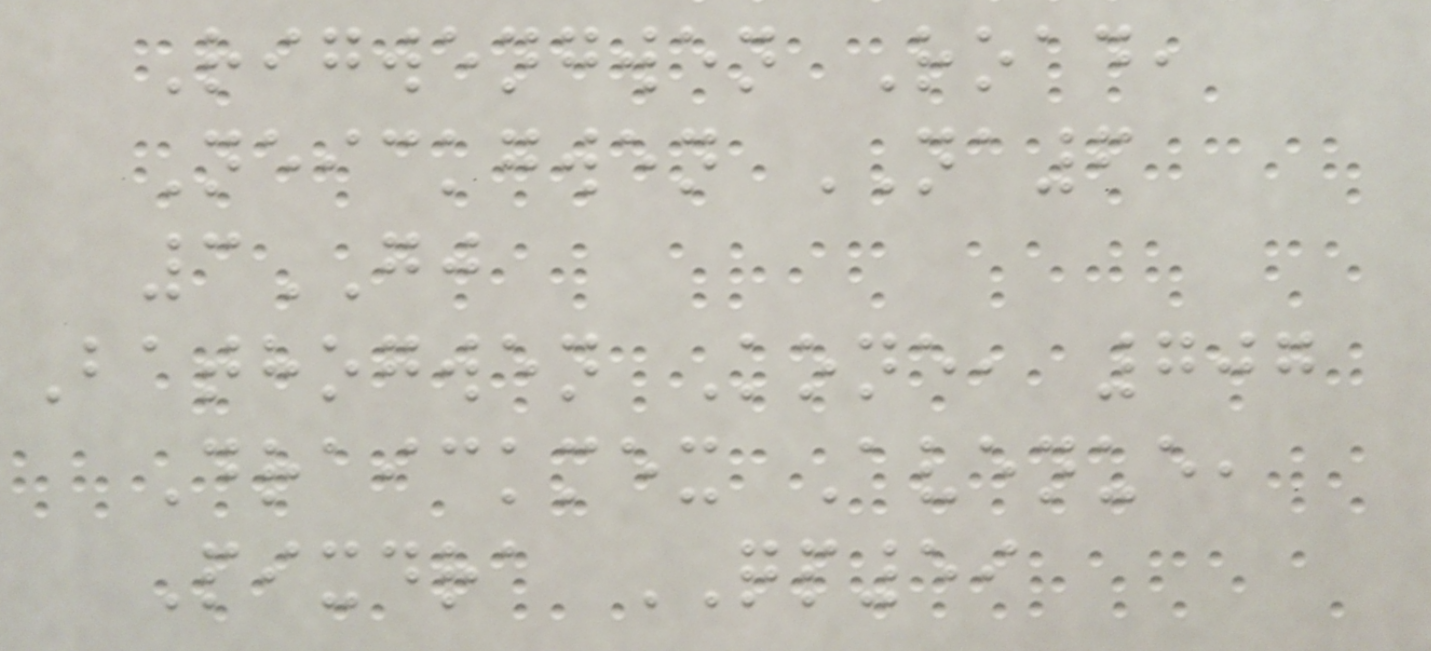Rigwengwen Road,
Neickgwen NA6
3GJ
Bathogwen Kone, 707
Draickmex Avenue,
Pixdra QP59
